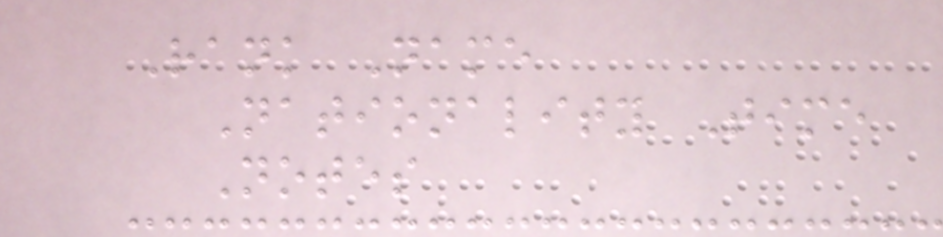Rank Name
Nationality Time
Notes
